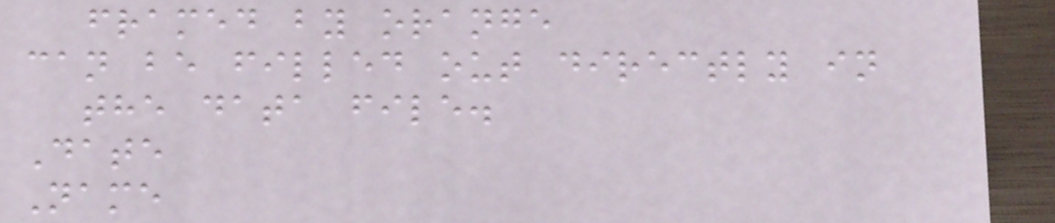framed by orange
can be filled out directly in
the data file.
Date
Name
